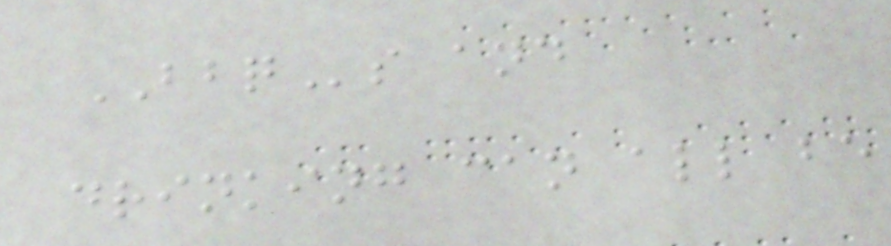BBQs and
drinking can all be
